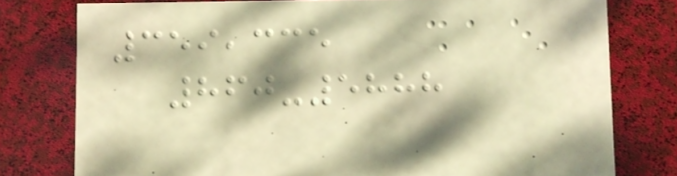359,335
860-5888
